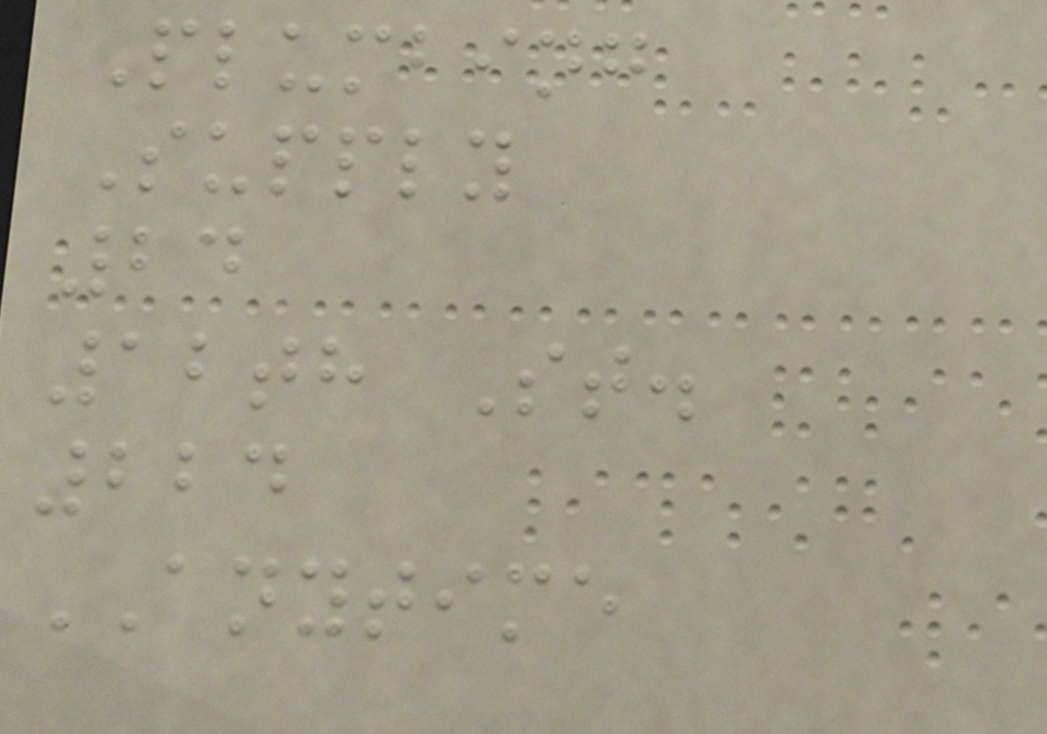Plumbing
Supply
24
12th St.
224
ANYTIME
